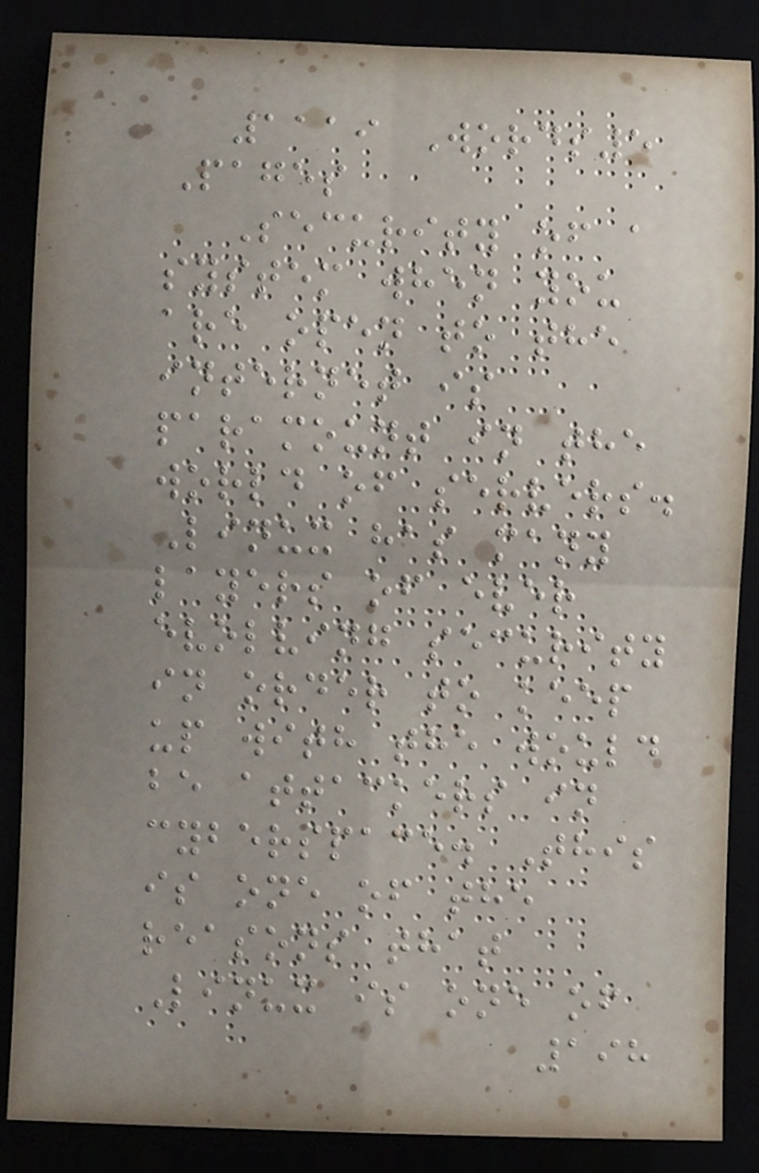1119 Words5
Pages
Security of a
system when you
are open to the
internet is
paramount in the
world of servers.
Linux has many
layers of ever
evolving security
in order to keep
up with the would
be attackers in
cyberspace. This
is one of the
reasons that
Linux is one of
198
